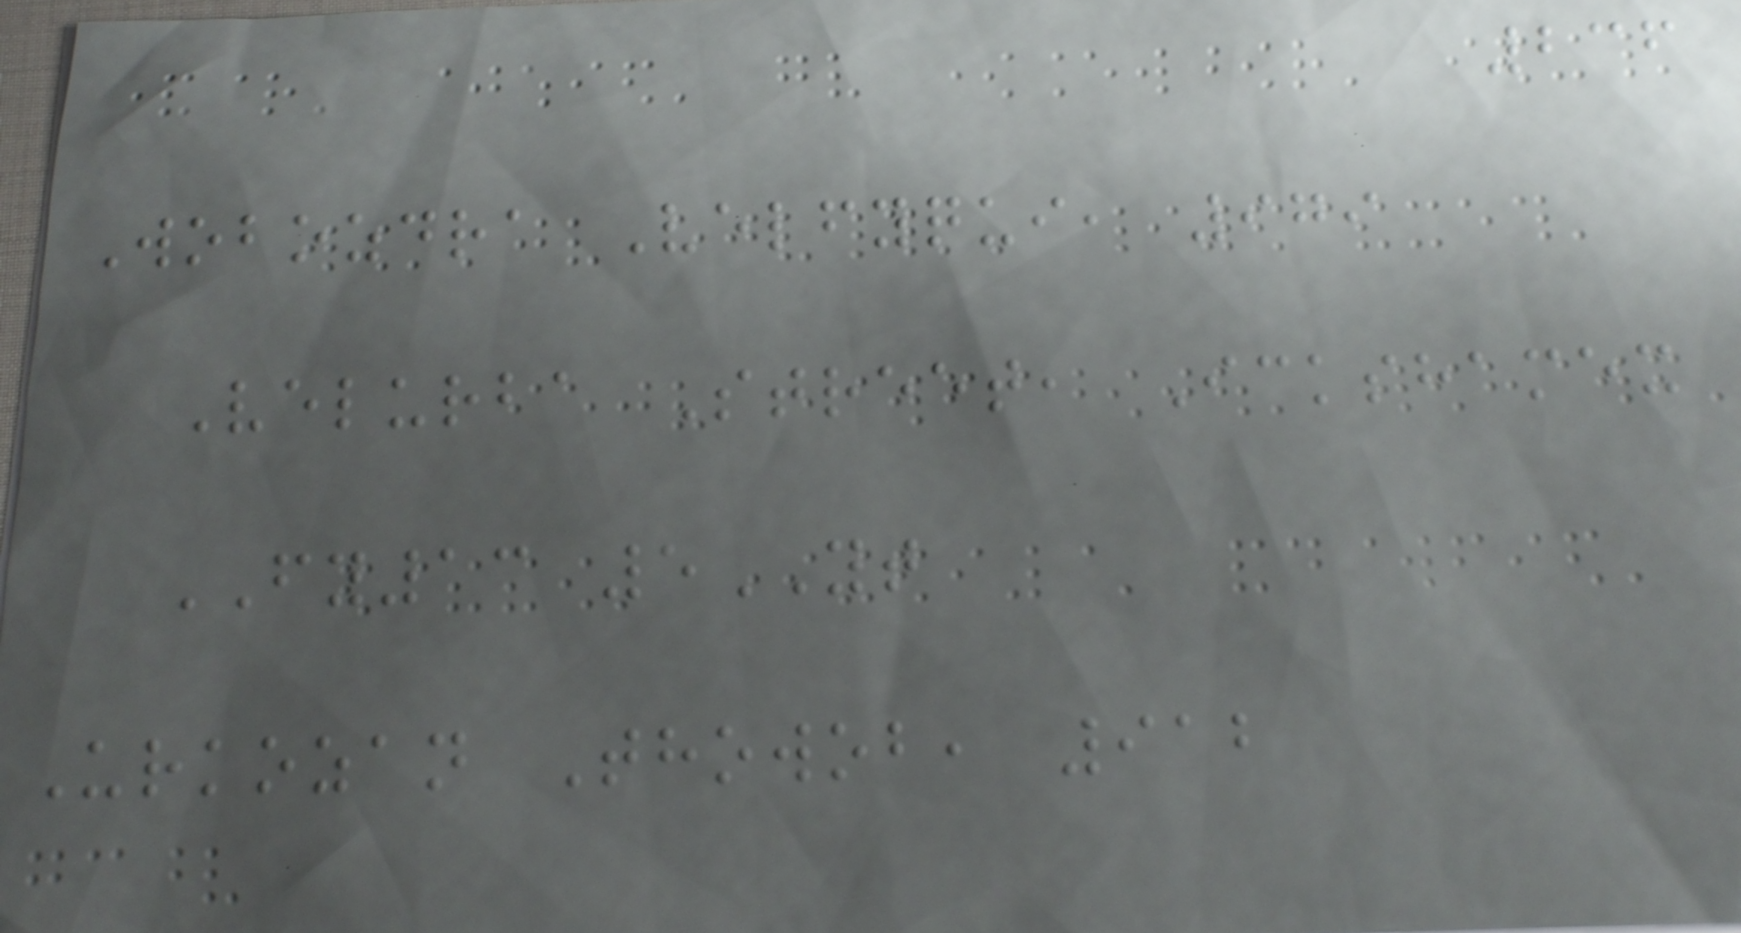236
Wobozdra Velfyqui, 979
Velurba Street, Ickshamex
FY13 5YT
Urkozan Thowob, 912
